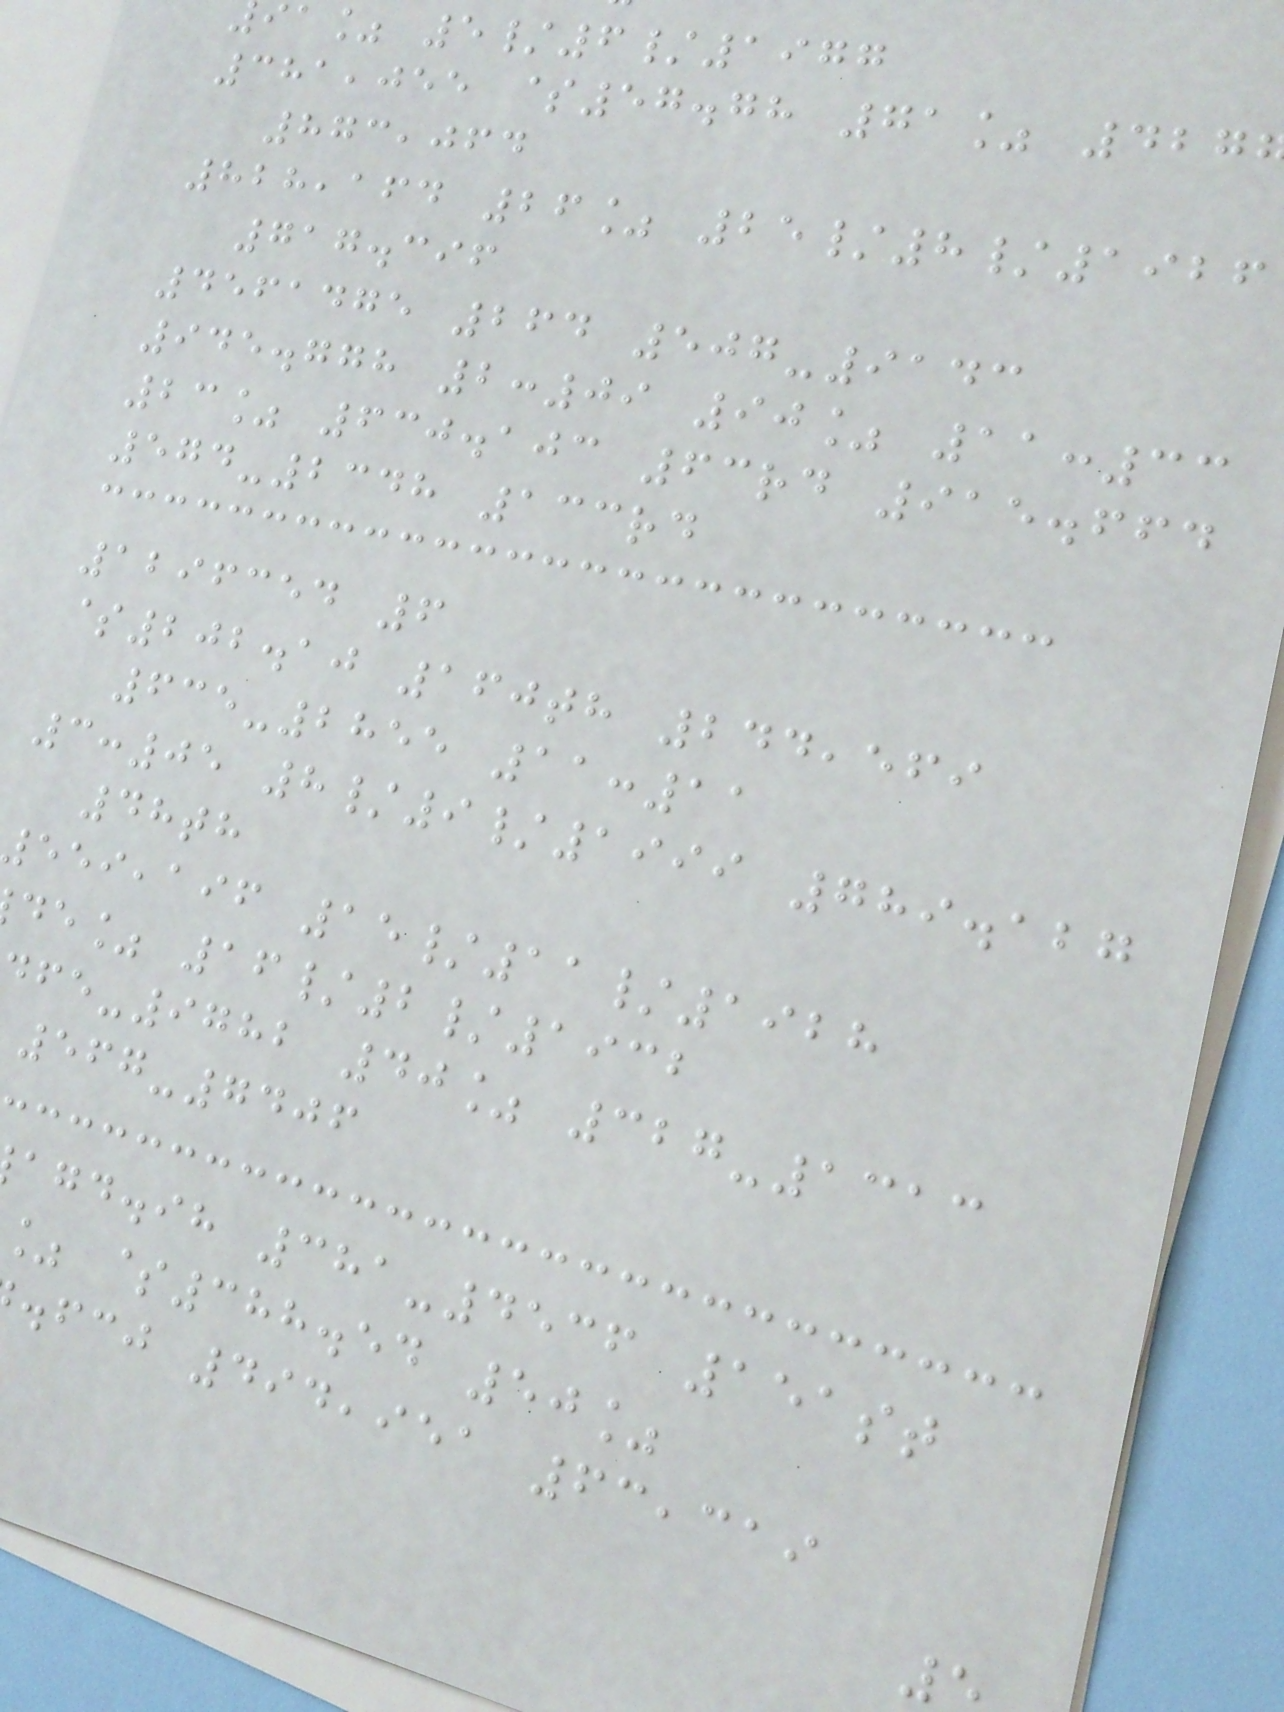ia% 5/6/1977
381,055 $57.78 71% 427
873,064
828,164 26% 25/8/1926
717.396
4561475 264 507-9143
945.778 2:09 90% 11:33
23% 630.103 63rd 915.664
574-2348 133rd
1296354 6
$202.10 160th 244,569
635-2855 11:11
3:05 8/9/1999 789.127
48th
,aif 15/11/1928
de% 16/2/1932
-9782 40% 327-1313
567-7406
agd.ih 381-4536 151st
% $388.54 50%
.fcj 494,951 63,319
